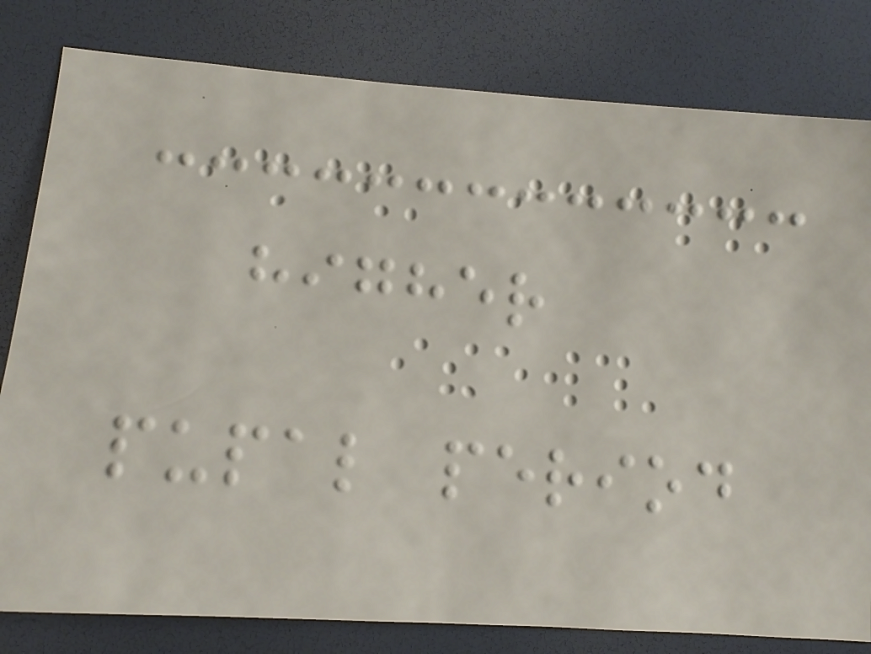higher
pupal period
